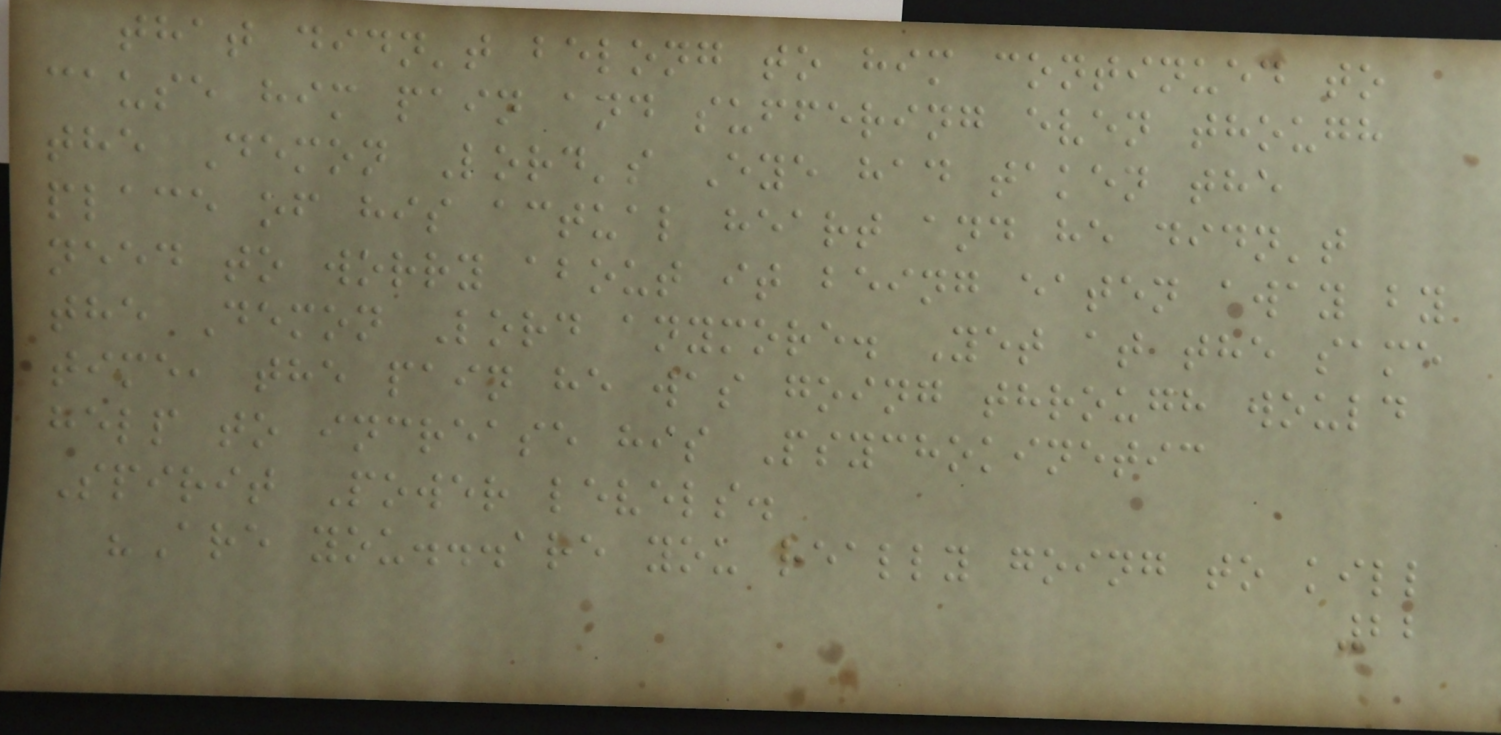that didn't belong to him continued to
cause him pain and suffering even though
the Demon Lord's Eye had taken the
place of his actual heart and he didn't
need to worry about it being eaten away by
the Demon Lord anymore. Yet at the same
time, the pain he was going through would
help to increase his Psychokinetic
Spirit Power levels.
"Are you...are you really going to kill
22
